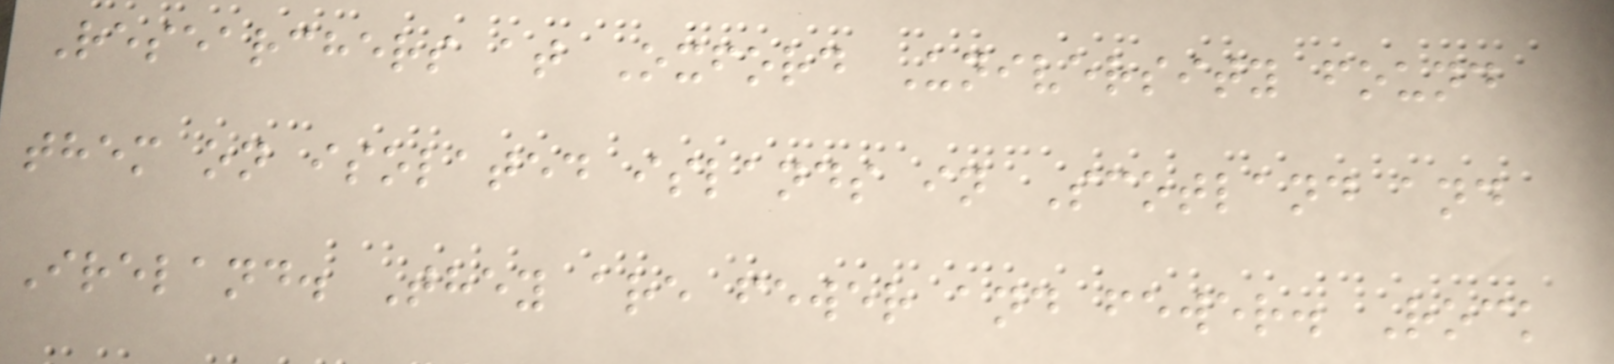Researchers at Oxford University found
them on isolated islands in Scotland and
Ireland. They are fewer and fewer. Rock
